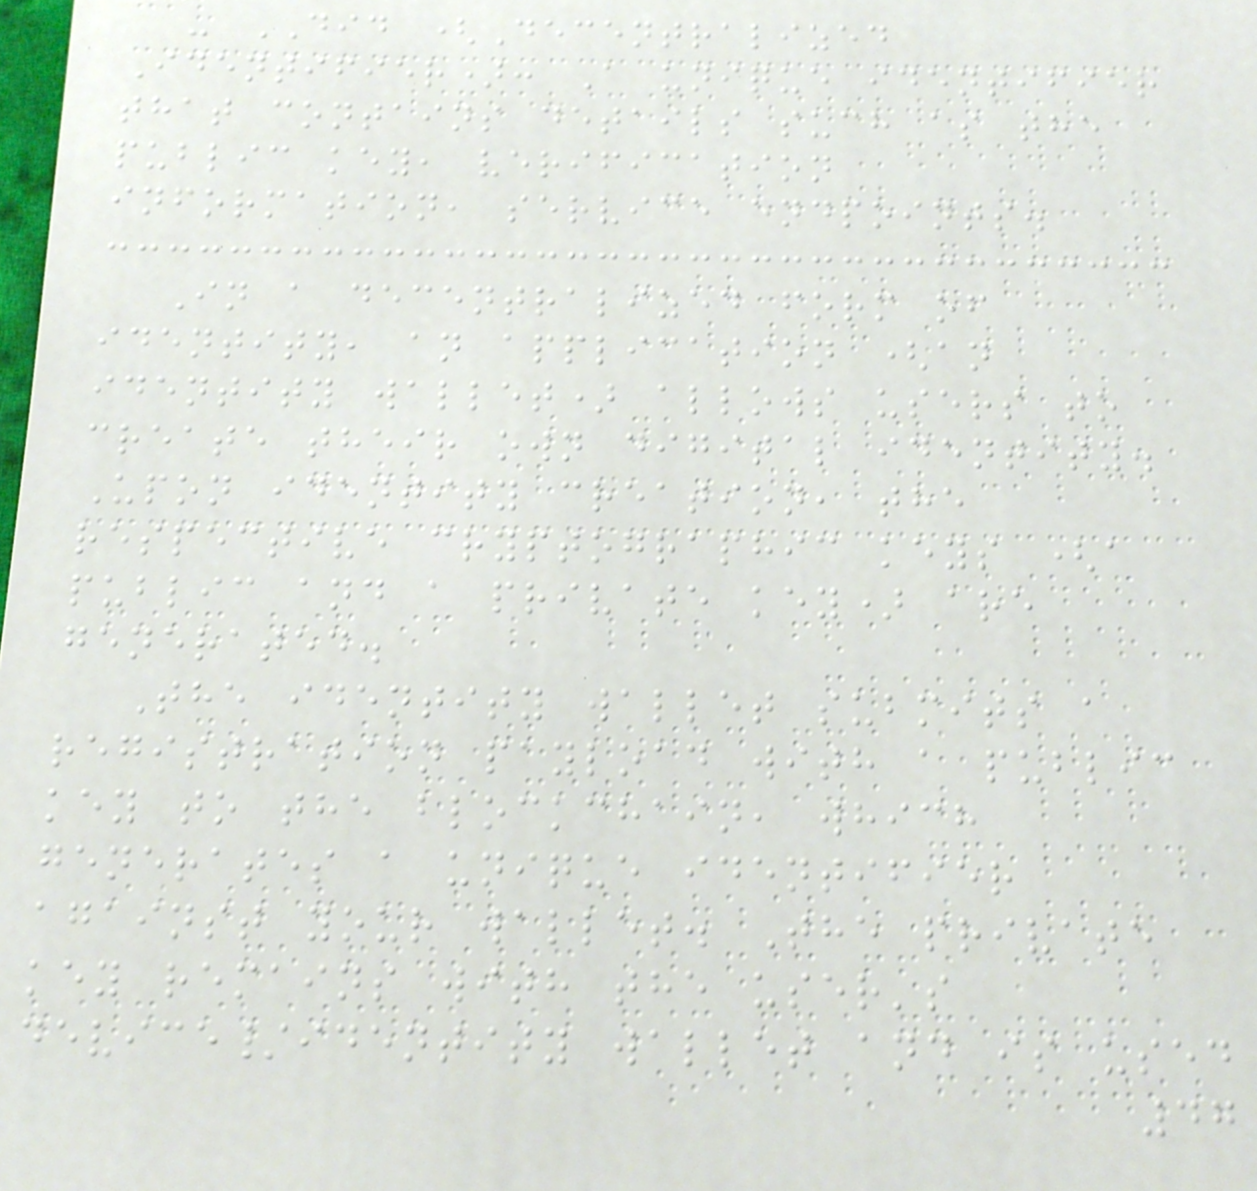- DID (Decentralized
Identifier): A unique identifier
that contains details such as the
public key, verification
information, service endpoints.
In a decentralized form of
identity, an application (an
identity wallet) allows users to
create their own digital identity.
Upon identity creation, the
respective cryptographic keys (a
public and a private key) are
generated.
The identity wallet submits a
registration payload with a public
key to the blockchain, which
generates a unique identifier
against your wallet. The private
key remains with the user's
device/identity wallet and is used
47
